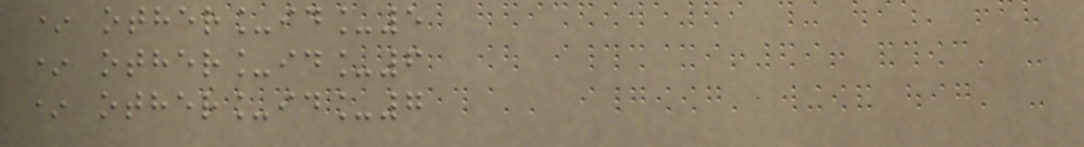* other_id_5
* other_id_6
* other_id_7
